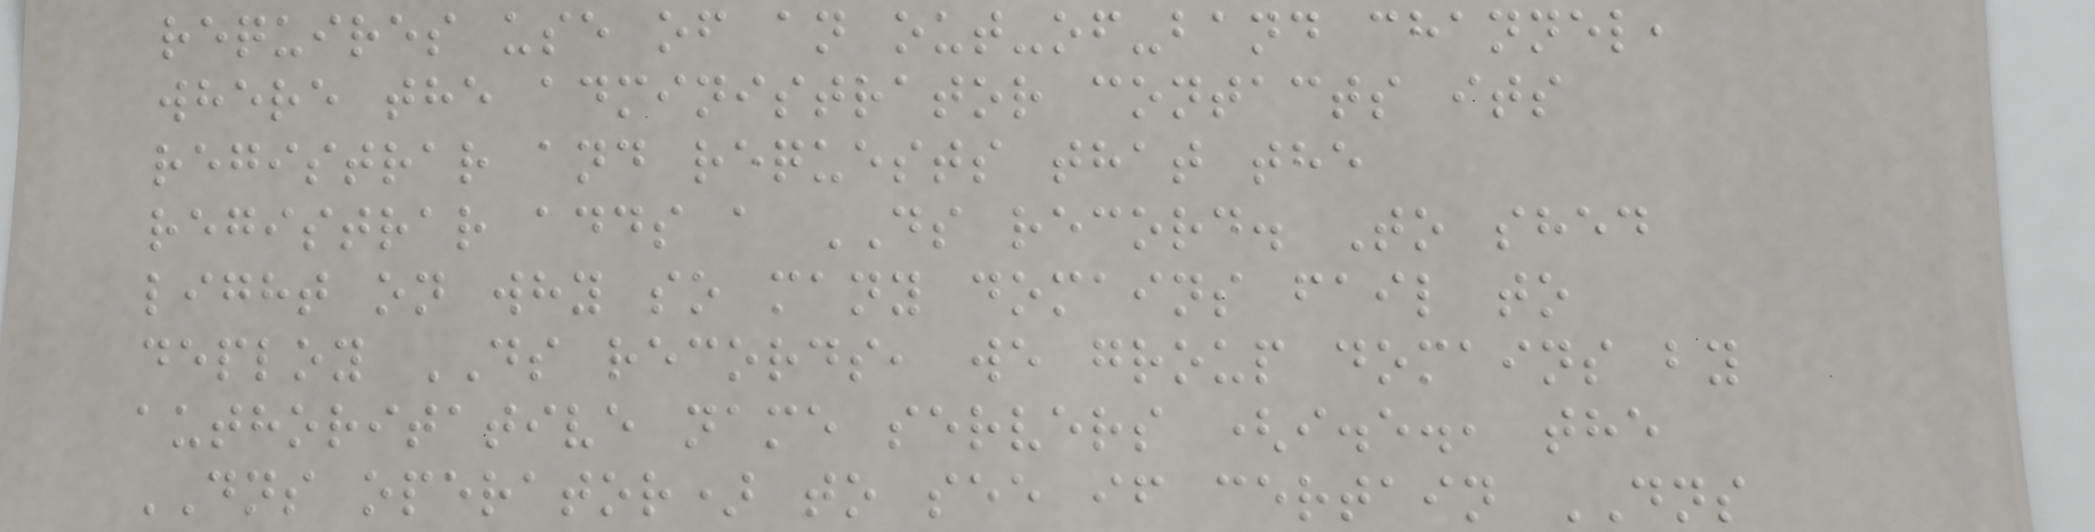requires use of an out-of-band channel,
where the administrator contacts its
registrar and requests that the
registrar adds a DS record. To shed
light on why so many domains fail to
deploy DS records, we group domains by
authoritative name servers (i.e., the
DNS operator) to see if certain DNS
